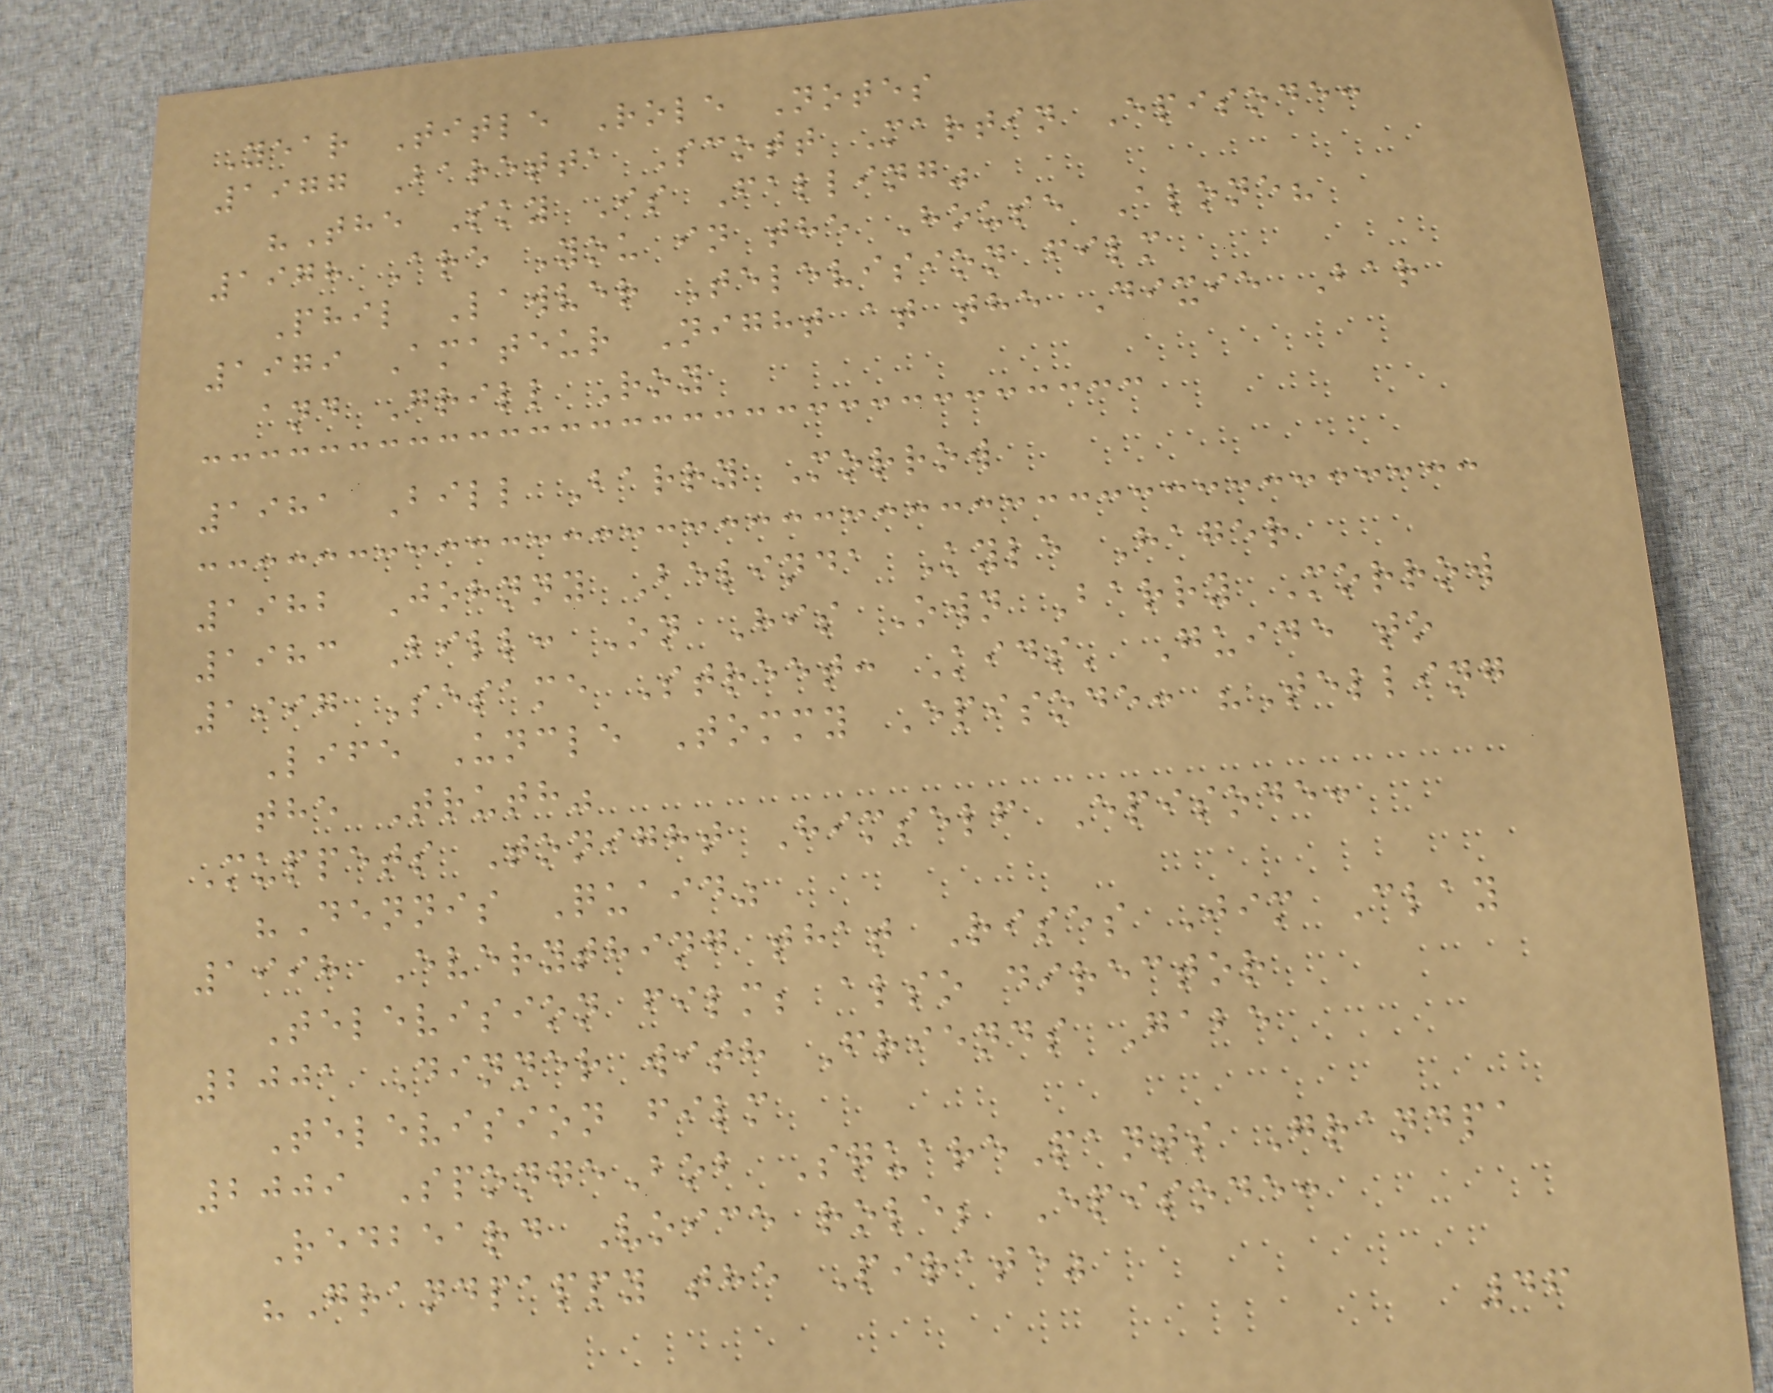Year Title Role Notes
1977 Baretta Scott Martin Episode:
"The Sky Is Falling"
1978 Are You in the House Alone?
Phil Lawver Television film
1979 Amateur Night at the Dixie Bar
and Grill Roy
1981 Bill Barry Morrow
1982 Johnny Belinda Kyle Hager
1983 Bill: On His Own Barry Morrow
1997 Sesame Street: Kids' Guide to
Life Uncle Tommy Episode: "Telling
the Truth"
Muppets Tonight Himself Episode:
"Dennis Quaid"
1998 Everything that Rises Jim Clay
Television film; also director
2001 Dinner with Friends Gabe
Television film
2009 SpongeBob SquarePants Grandpa
Redbeard Voice role; Episode:
"Grandpappy the Pirate"
46
